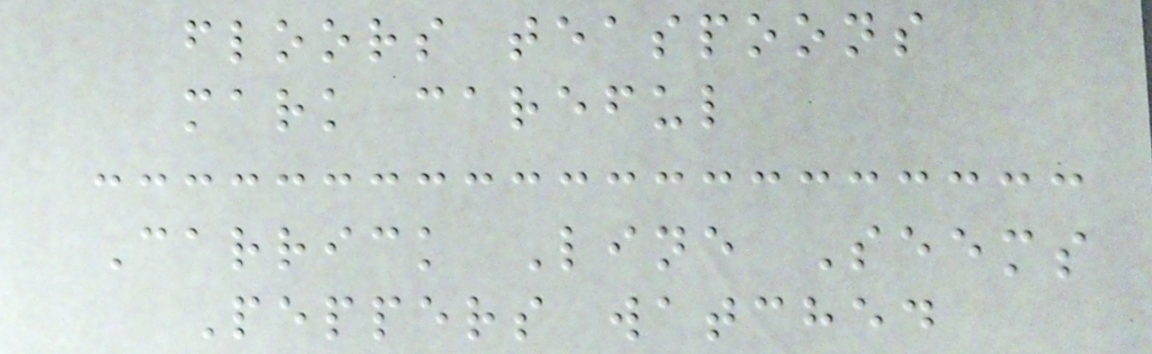floors teaspoons
mark careful
Carrick Line Seems
Peppers watched
